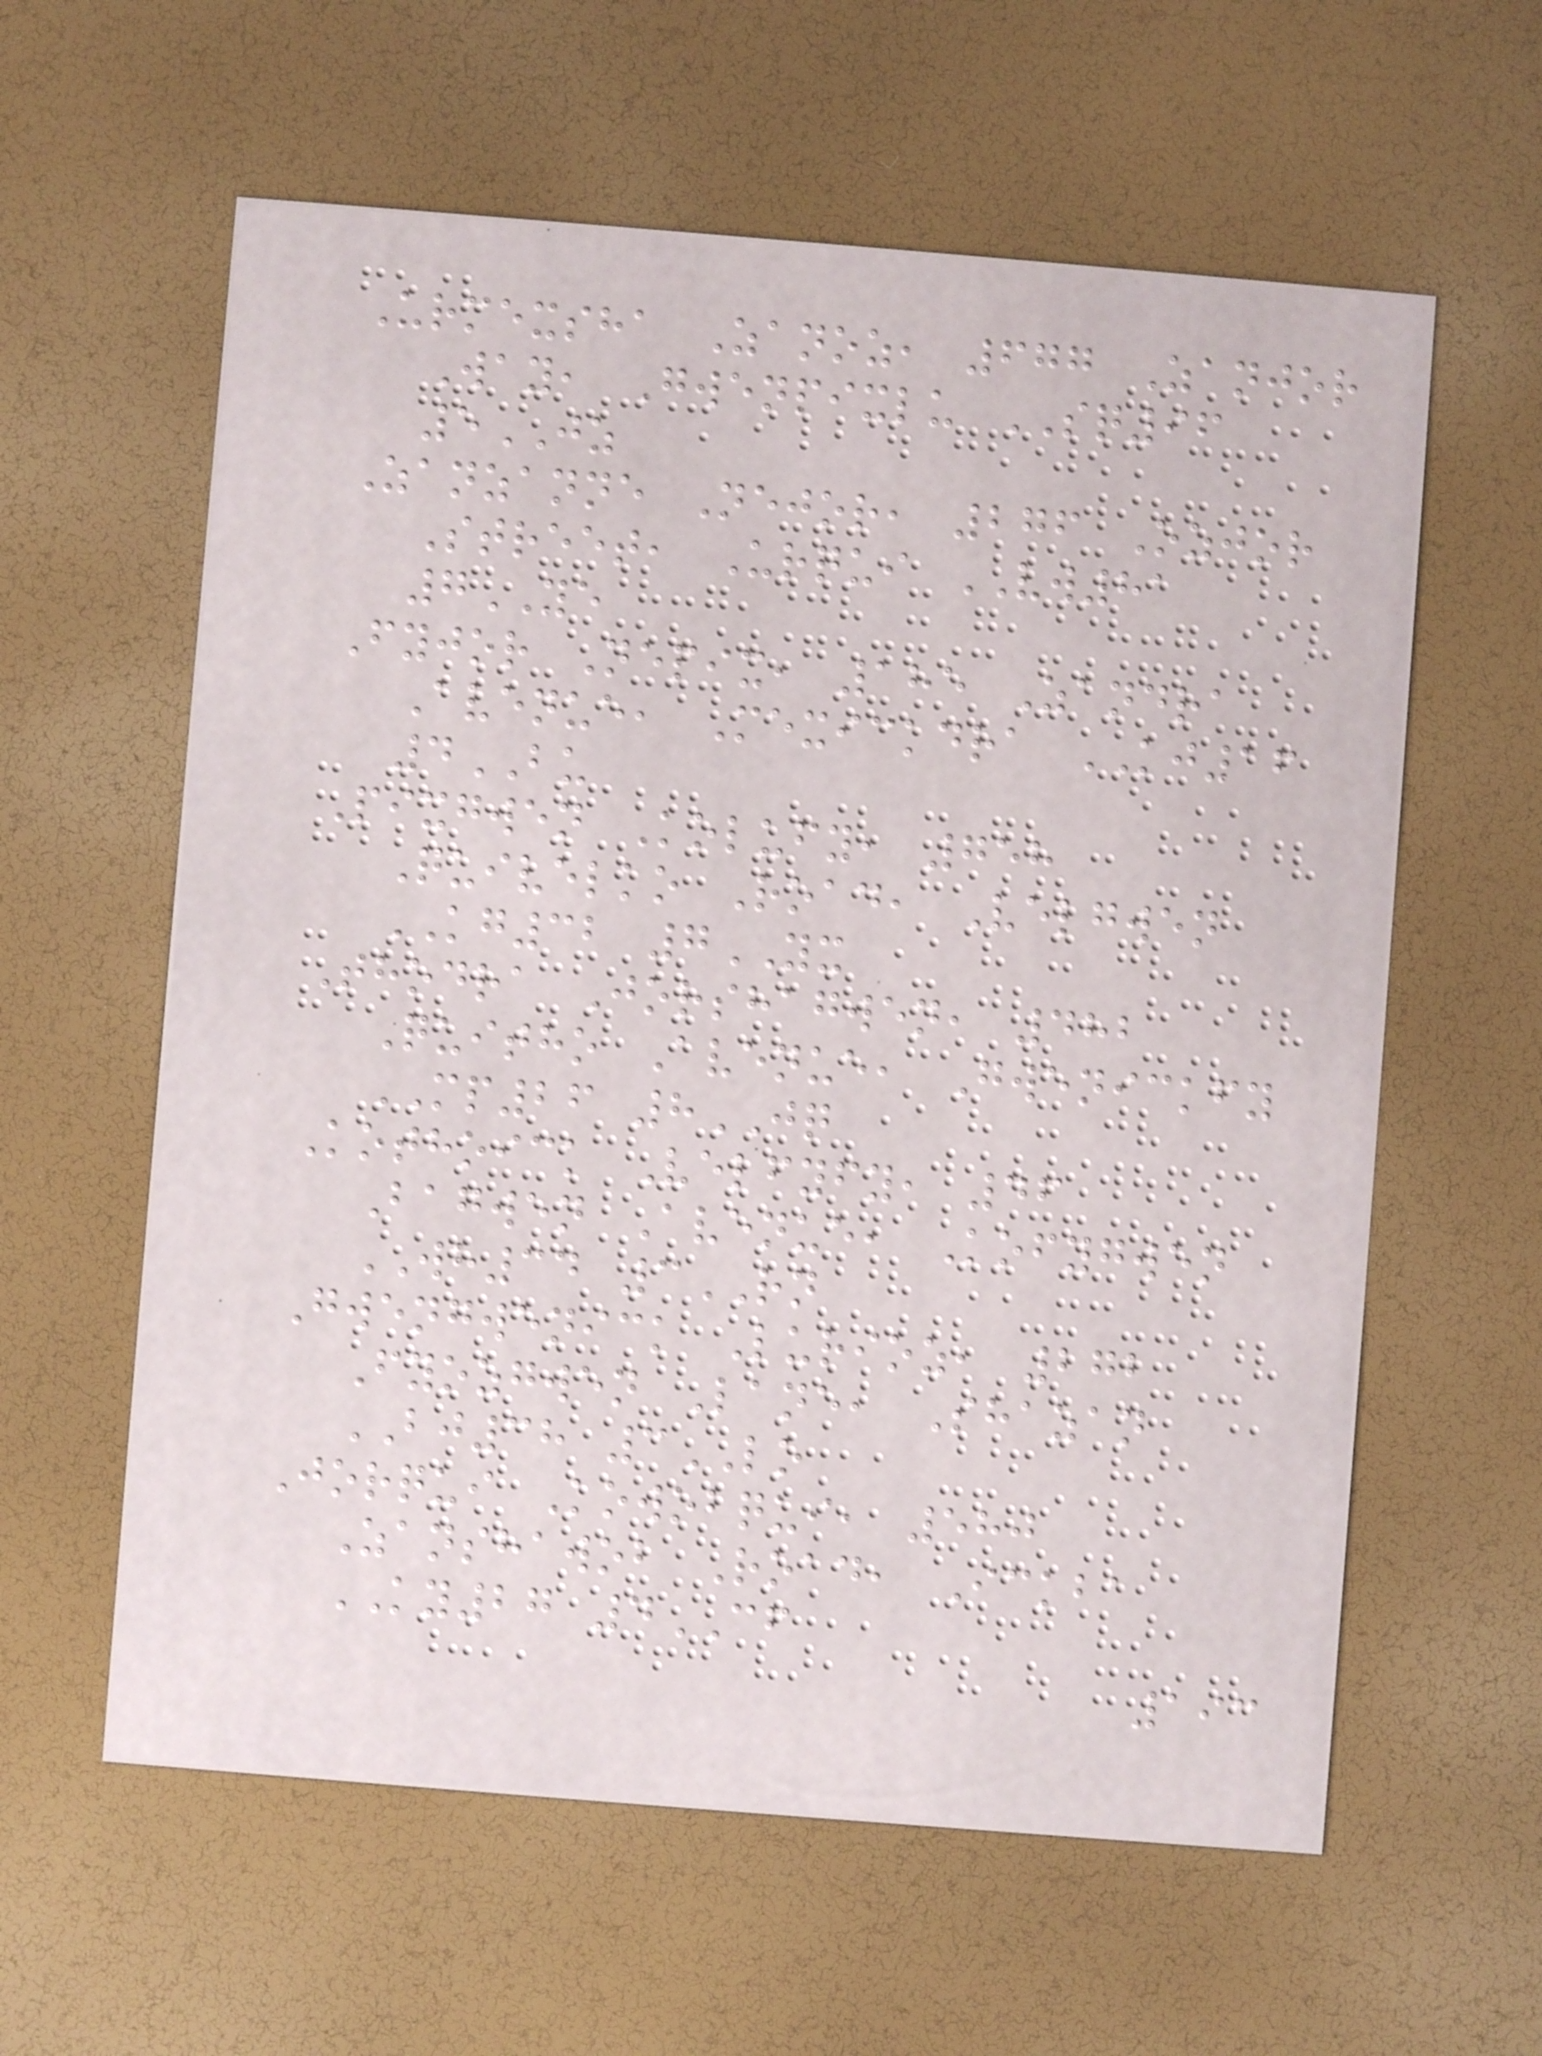Urmexsha Zanoz, 677 Zanjor
Way, Gwenpixlu SQ96
5JZ
Zanzanne Nejor, 276 Ozjor
Street, Urqui VW81
7YE
Fyjor Nepix, 185 Zandra
Avenue, Mexickdra KJ16
4BU
Pixgwen Kolufy, 758
Quivelko Road, Velgwen
KG32 7YX
Thodra Jorshagwen, 482
Quitho Avenue, Gwenickfy
MP26 8JQ
Kothoick Velfyfy, 46
Bagwen Avenue, Kofygwen
WH34 3RN
Gwengwenick Lurioz, 272
Fyozgwen Lane, Shazan
BJ38 3LO
Jorqui Kowobqui, 580
Zanshawob Road, Ickba
KY27 4CF
193
